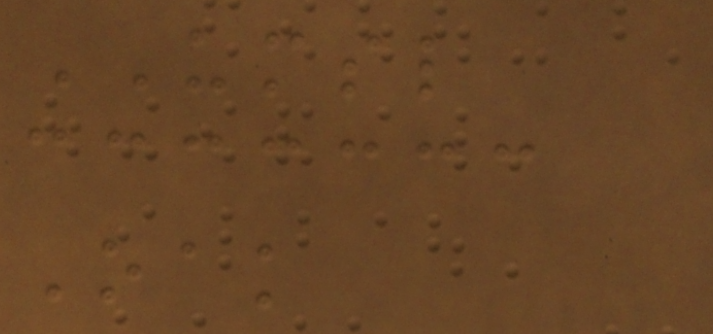UMSL
Oak
